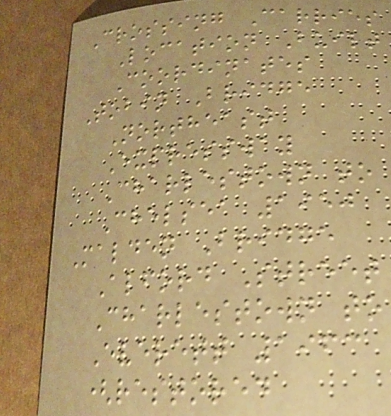Crossing Carries
Location Built
Coordinates
Tobin Bridge
Northeast
Expressway
Charlestown to
Chelsea 1950
Malden Bridge
Alford Street
Charlestown to
Everett 1963
(restored
